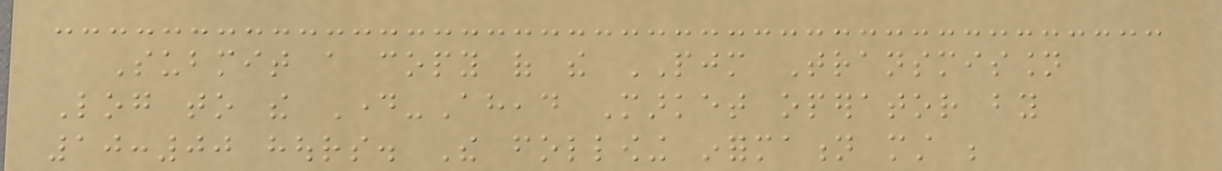Submit a copy of the PJM Transmission
Log to the Day-Ahead Market operator by
10:00 hours. The following information must be
